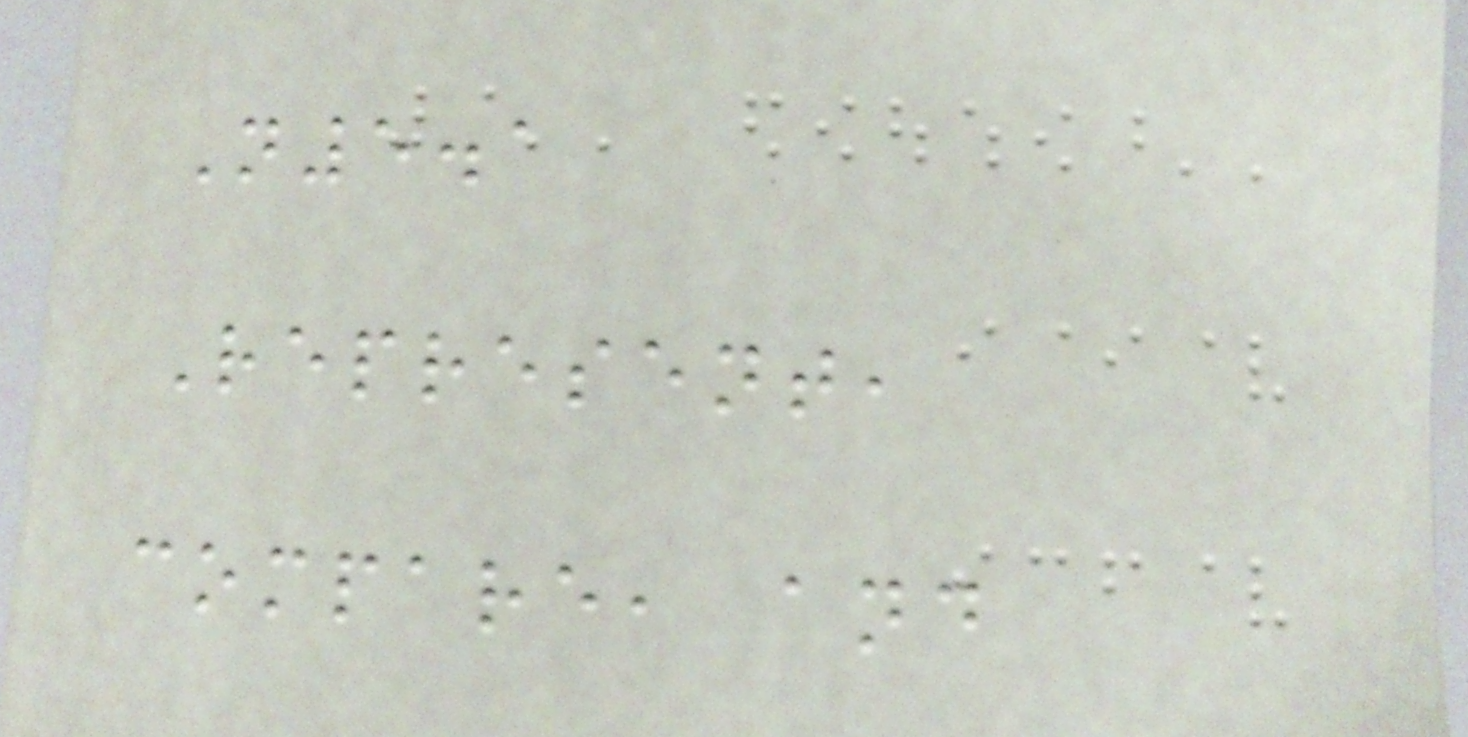N5.1
Represent,
compare, and
